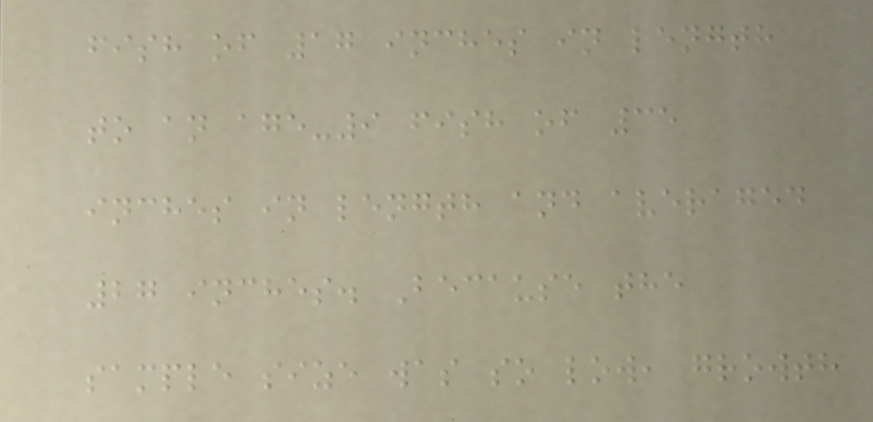fish of 17 inches in length
to an age-9 fish of 35
inches in length and averaged
27 inches. Because the
sample size was so low, growth
